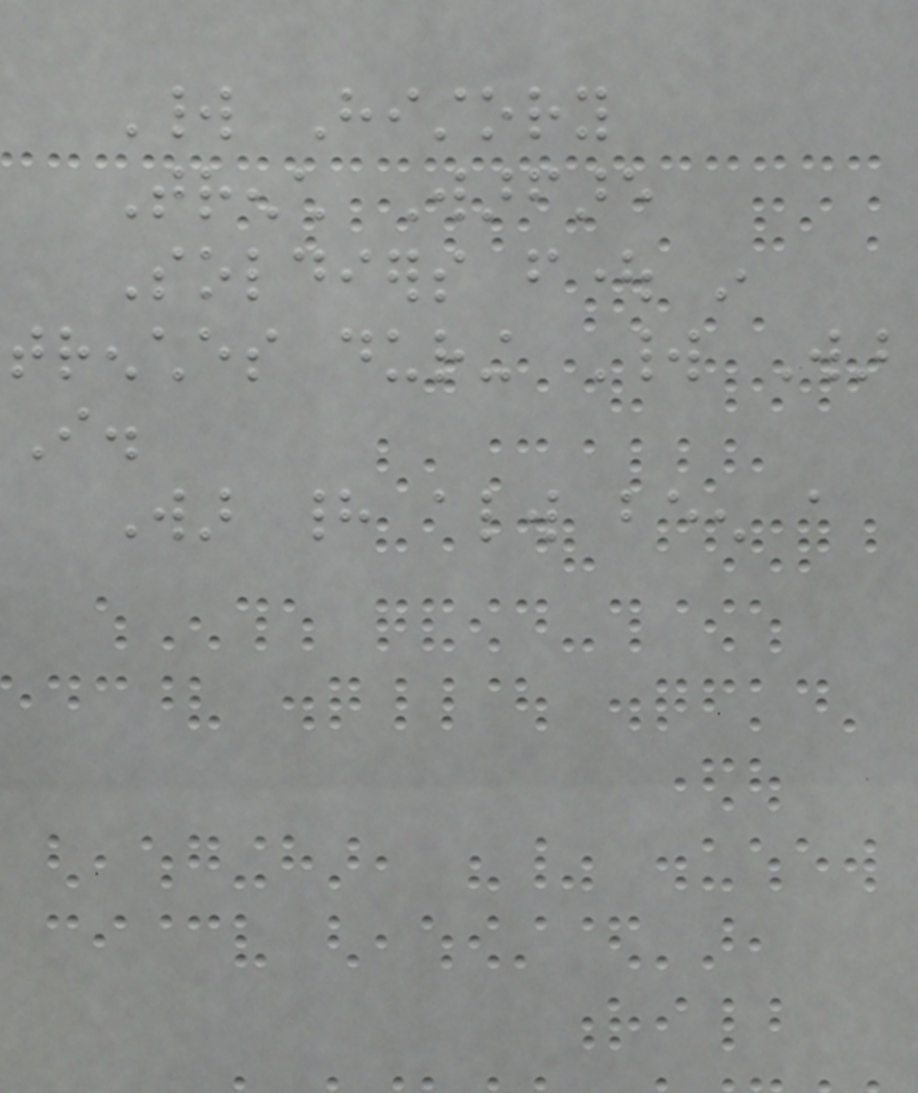World History
Trench Warfare
Soldiers fought in
trenches during World War
I.
War had always been a
